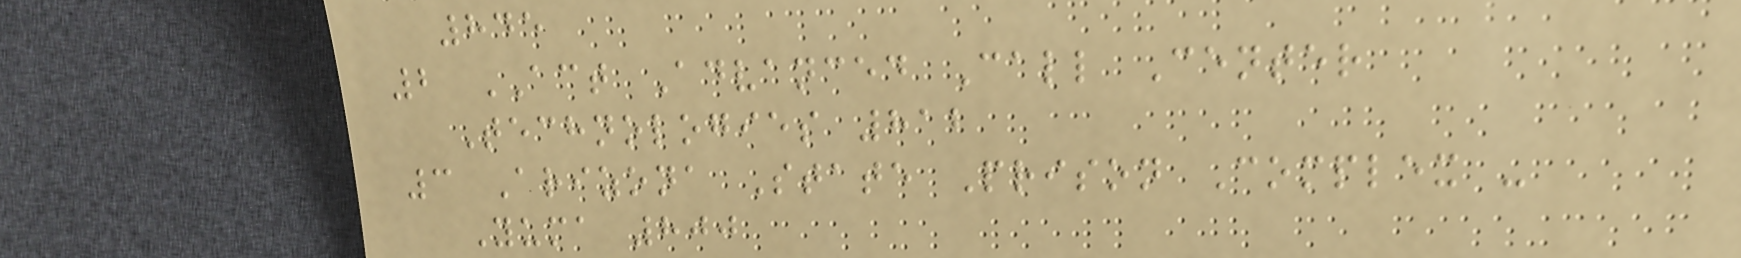845
2 ACT Advanced Call Center
Technologies 812
3 Arizona State Prison Complex -
Yuma 800
